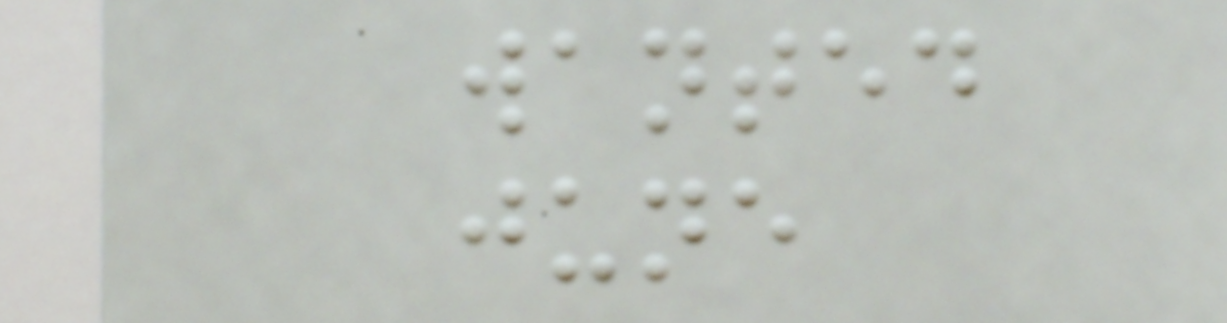wanted
june
